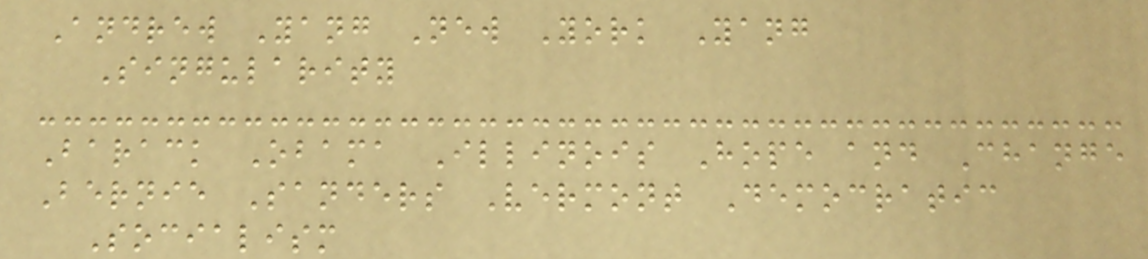Andrew Yang New York Yang
Singularity
Barack Obama Illinois Hope and Change
Bernie Sanders Vermont Democratic
Socialism
